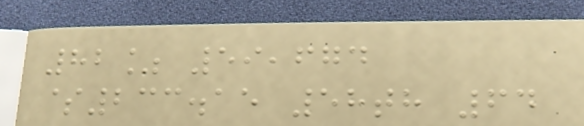82% 59,674
$233.15 58th 64
